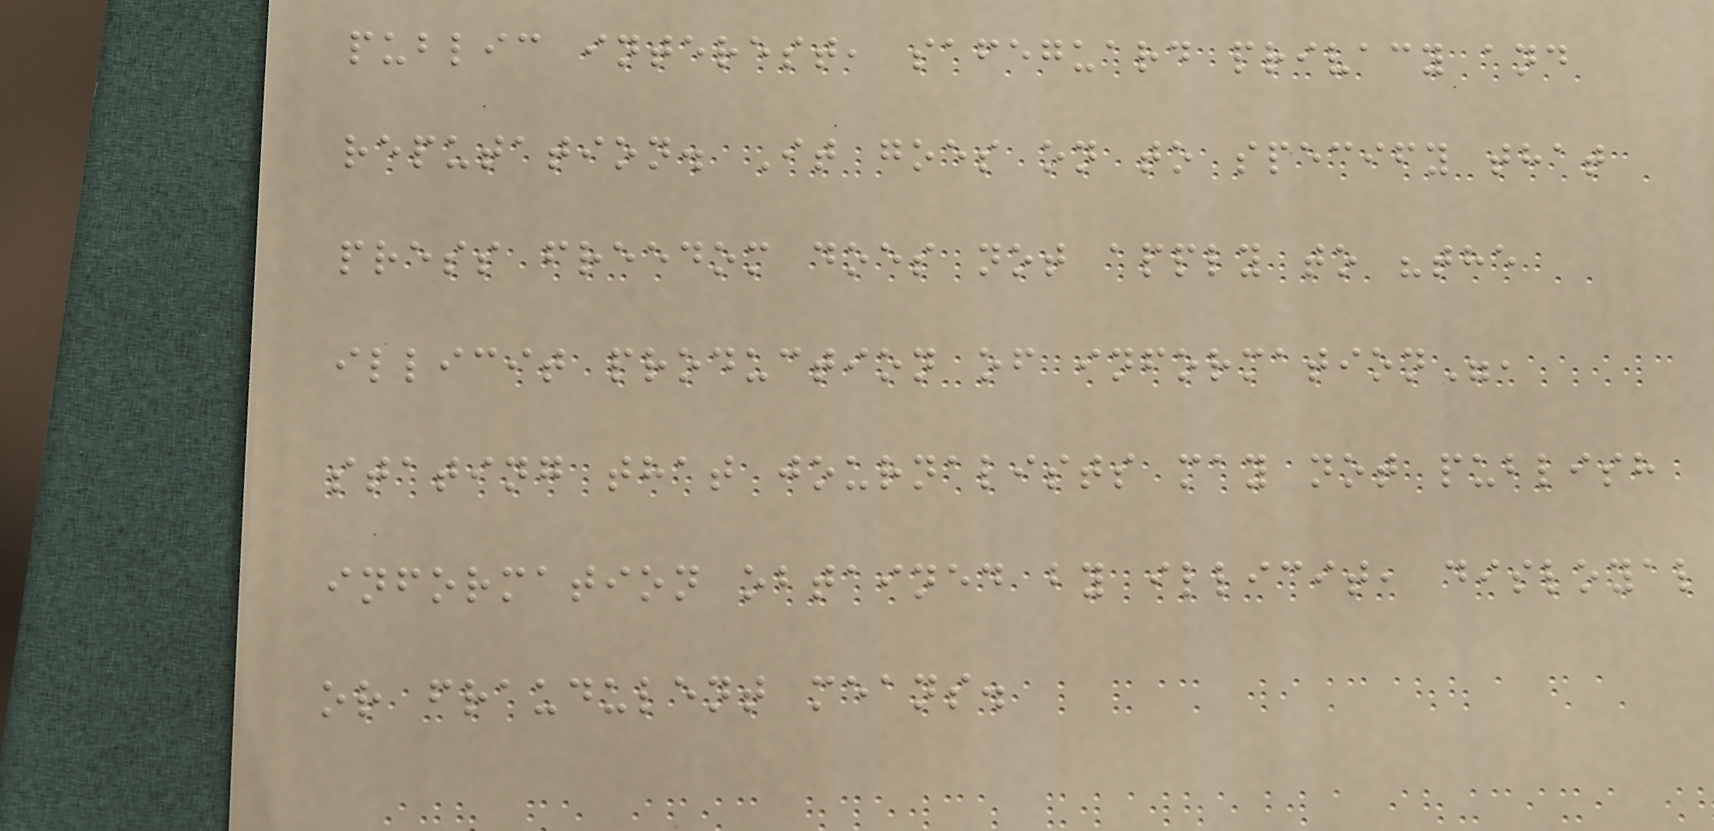public interest, safeguard privacy and
reputation. It goes on to specify that
press freedom does not apply to "the
illicit production of information",
stating that journalists may not publish
information obtained by illicit, disloyal
or fraudulent means.
